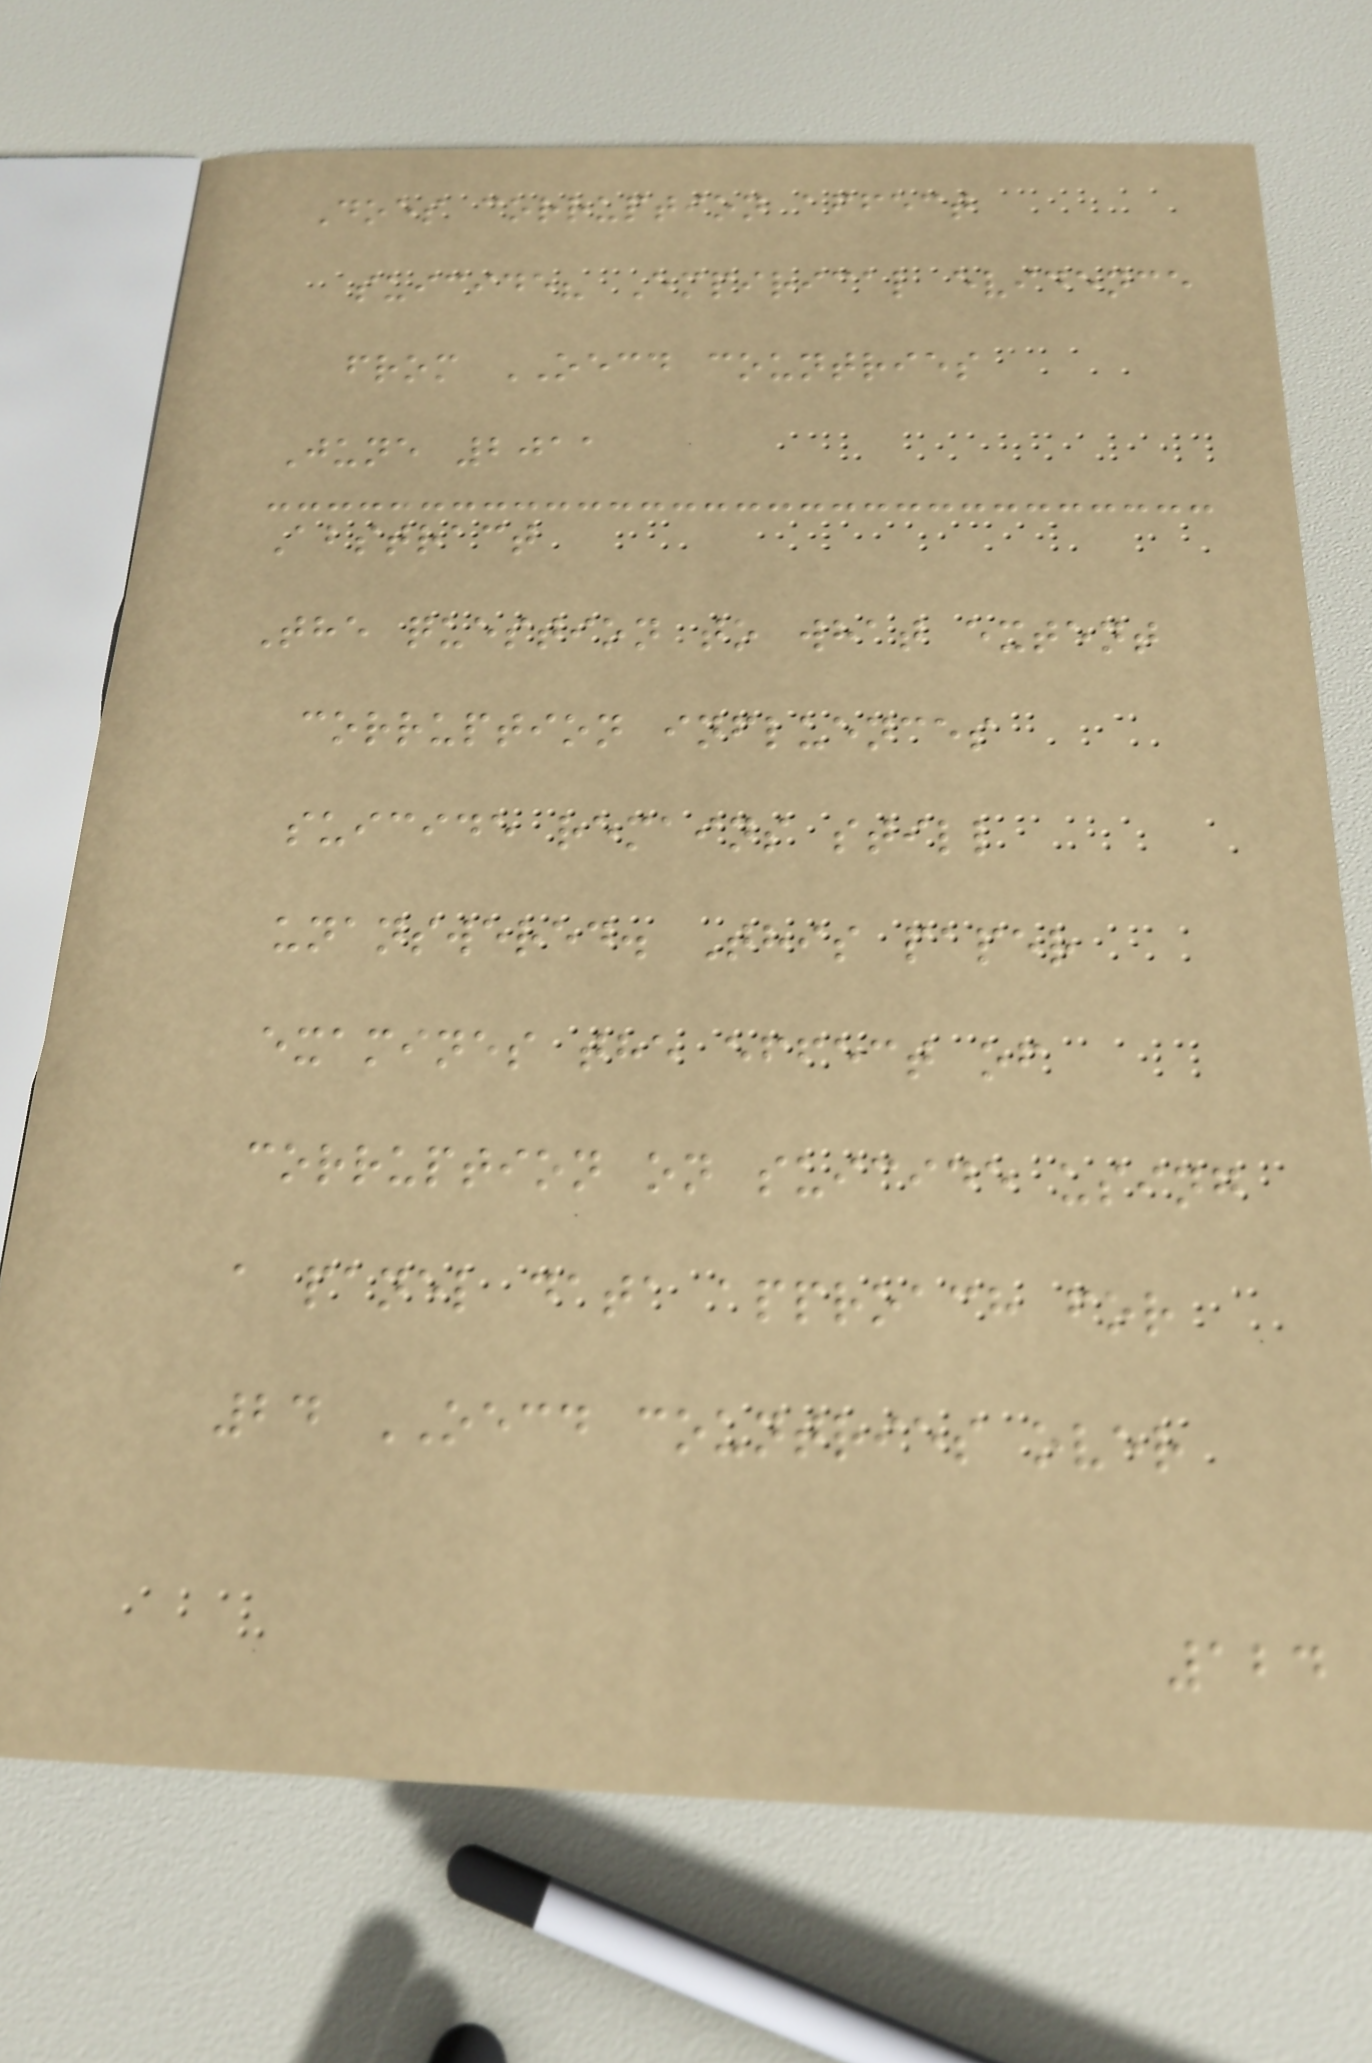Does corruption affect
suicide? Empirical evidence
from OECD countries
June 2011
Abstract
The question to what extent
corruption influences
suicide remains still
unanswered. This paper
examines the effect of
corruption on suicide using
a panel data approach for
24 OECD countries over
124
